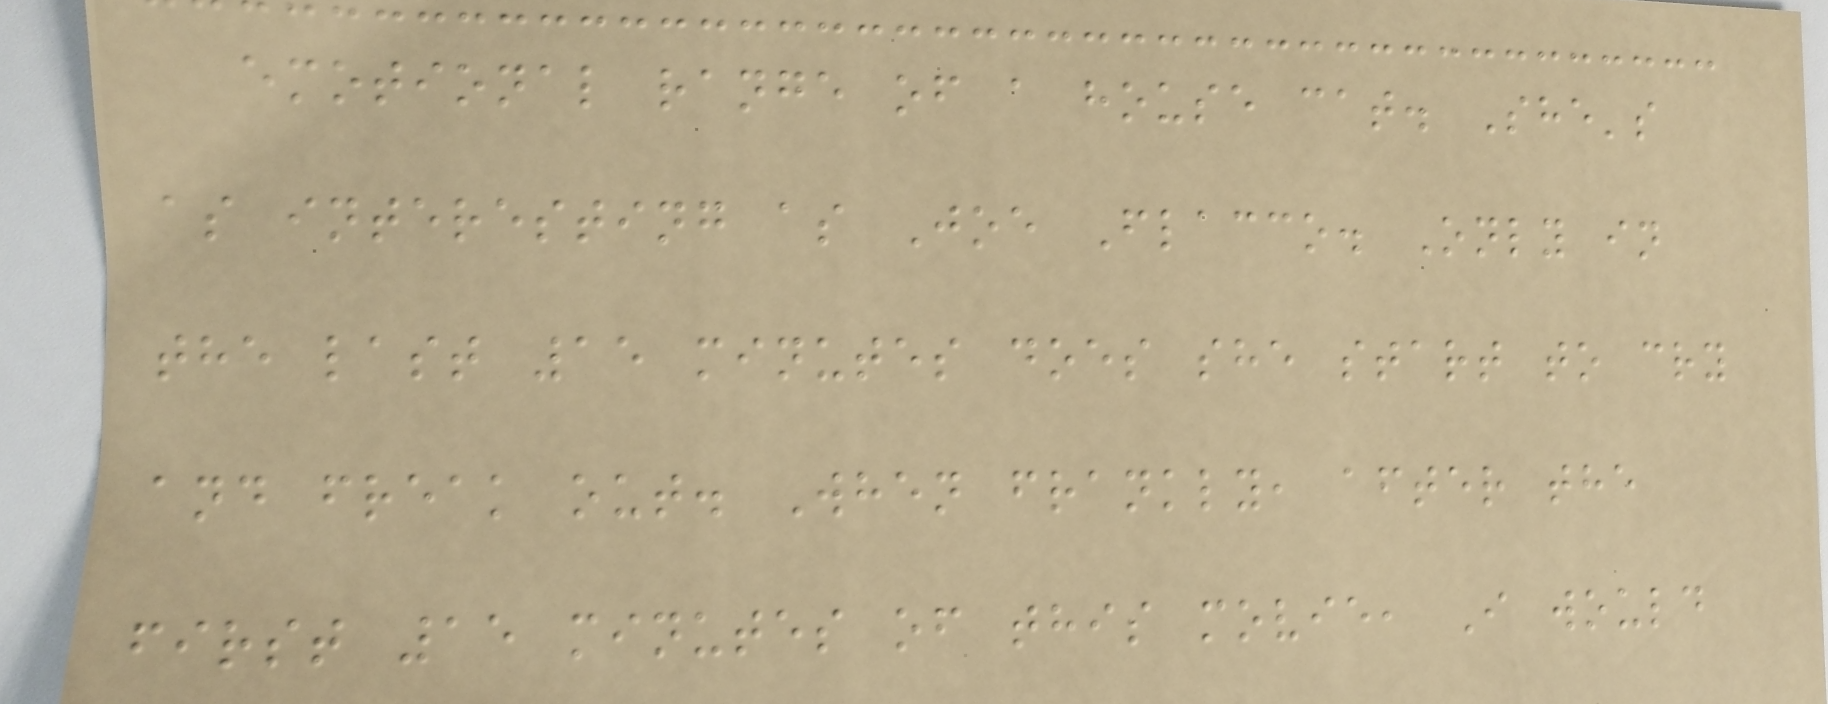emotional range of a house cat. She's
as interesting as Joe Flacco. Only in
the last 15 minutes does she start to cry
and freak out. When frankly, after the
first 15 minutes of this movie, I would
